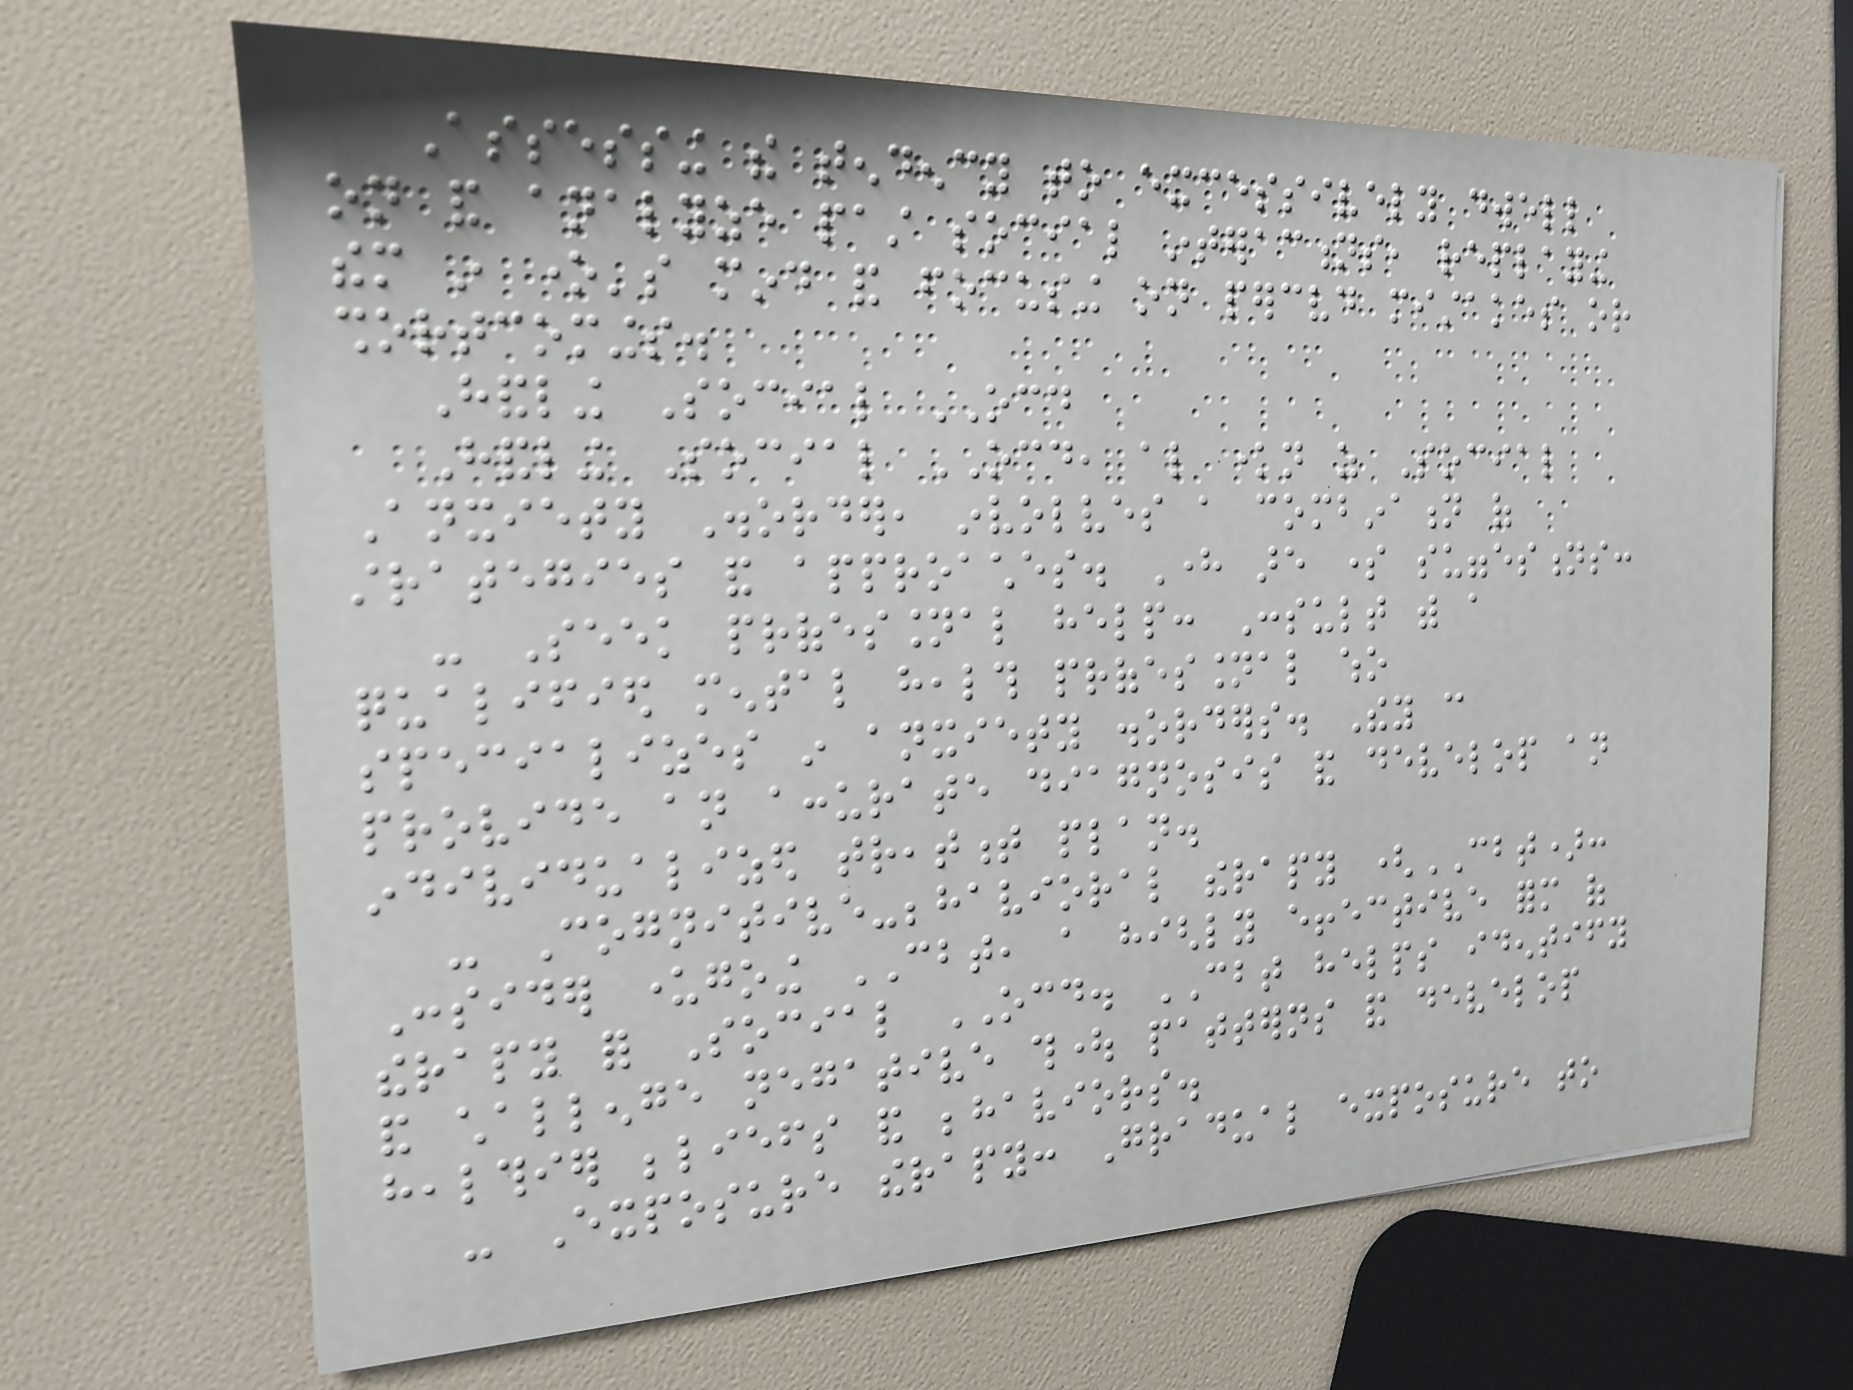Assessing the tendency to excessively dwell
on and analyze past social interactions, replaying
them in one's mind and focusing on perceived mistakes or
shortcomings.
Handling Social OCD
Handling Social OCD, also known as Social
Anxiety Disorder, involves a combination of
strategies and approaches. Here are some suggestions:
- Seek professional help: Consult with a
qualified mental health professional who
specializes in anxiety disorders. They can
provide an accurate diagnosis and develop an
individualized treatment plan.
- Cognitive-behavioral therapy (CBT):
Consider undergoing CBT, a highly effective form of
therapy for Social OCD. CBT helps identify
and challenge negative thought patterns and develop
healthier beliefs and behaviors.
- Exposure therapy: Gradual exposure to
